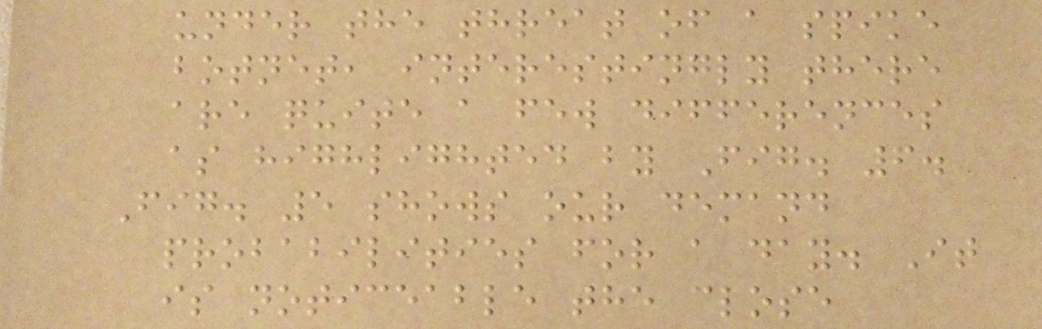under the threat of a spike
botnet, interestingly there
are quite a few differences
as highlighted by Fig. 6.
Fig. 5 shows our demand
probabilities for a day. It
is noticeable the close
